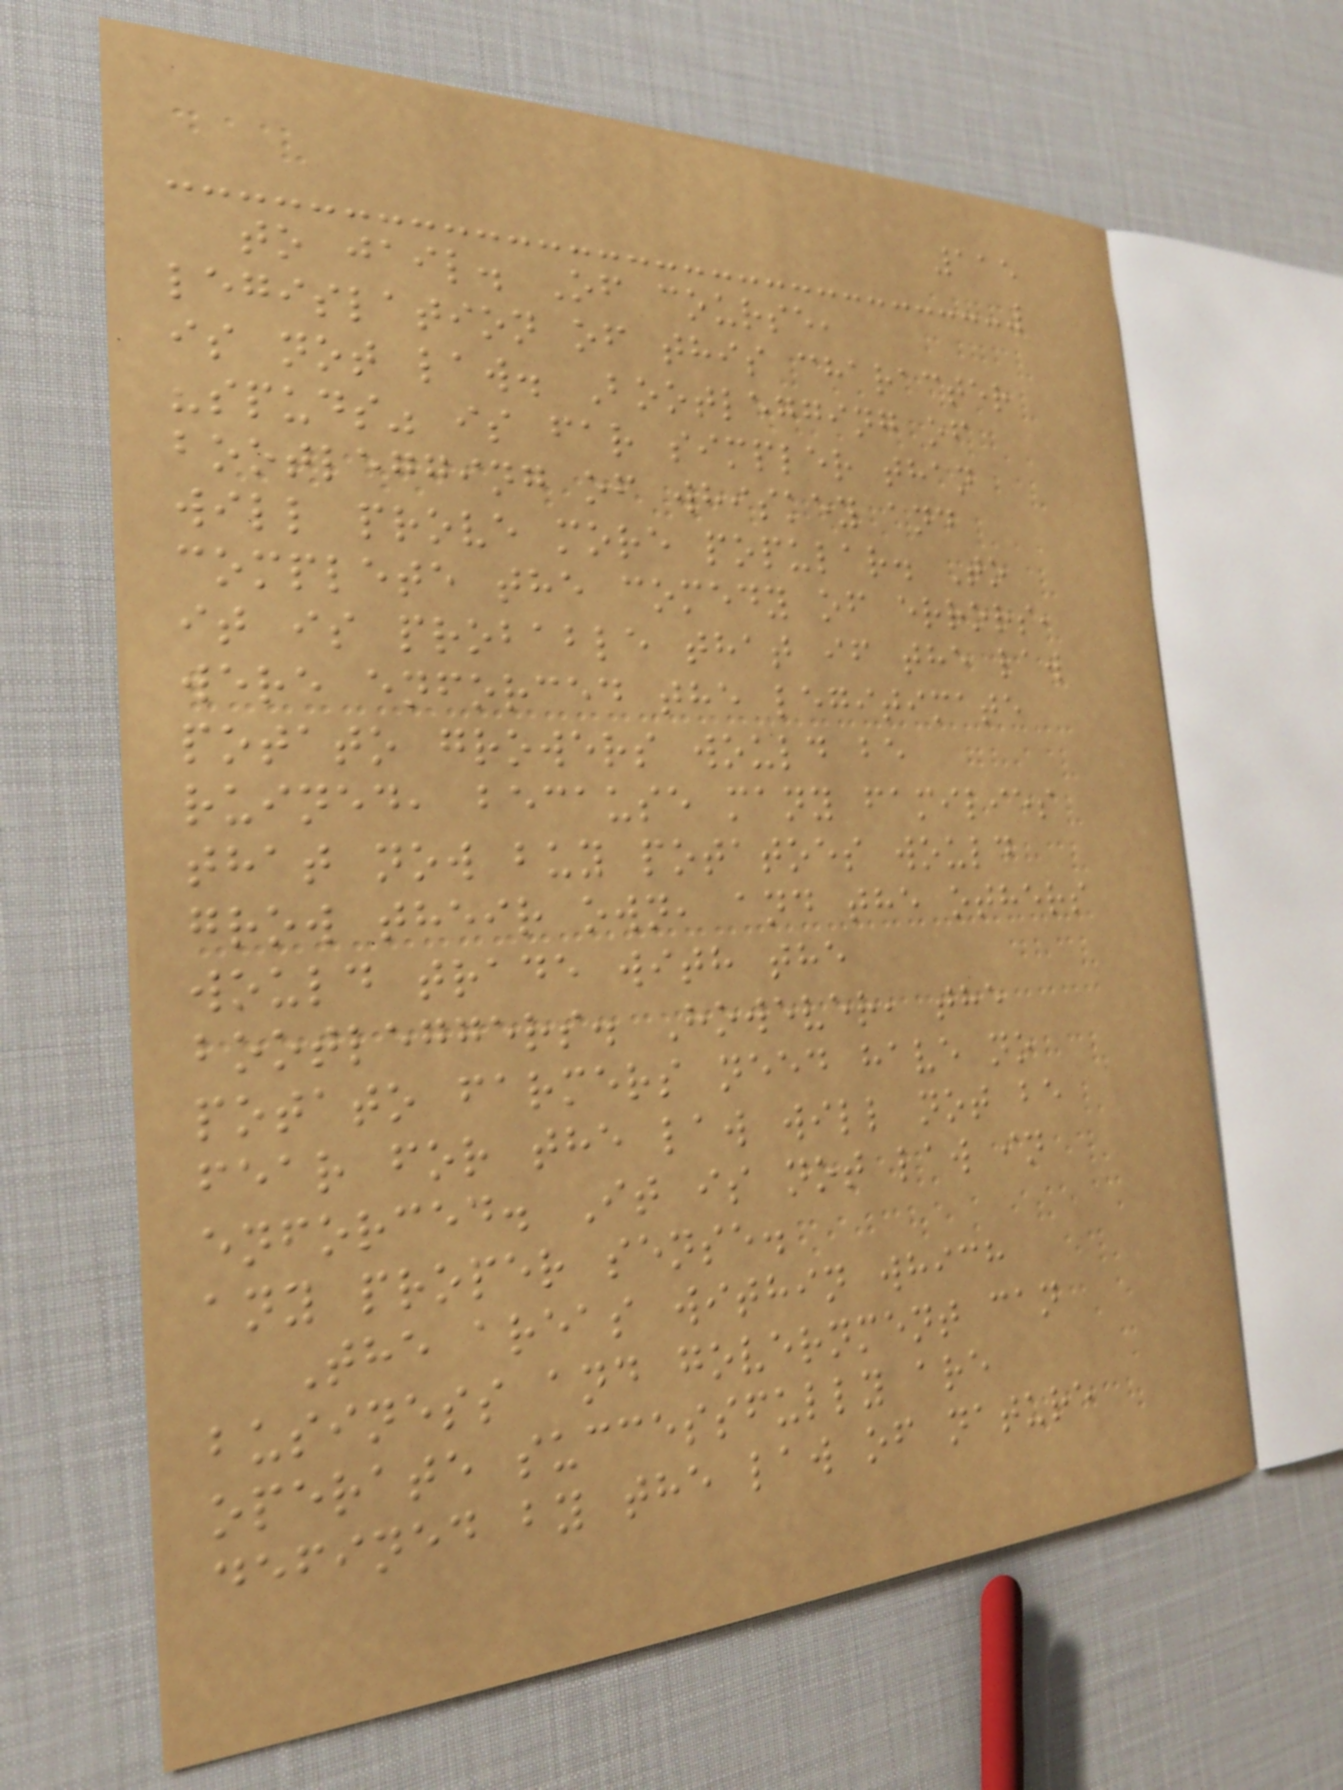115
to jail. Of course,
legislation of this character
is not law. Bootlegging of
"spuds" is far simpler than
bootlegging of whiskey and
will prove more popular. To
complete the comedy of errors,
it is probable that if the law
were enforced the legitimate
potato growers would be
ruined, because many families
that now buy potatoes would
grow their own, and the others
would trade with the
bootleggers. However, the
potato farmers need have no
fear for the law will not be
enforced. It is not law in
any proper sense.
The areas within which
business and government can
operate successfully are
defined by the law of nature
